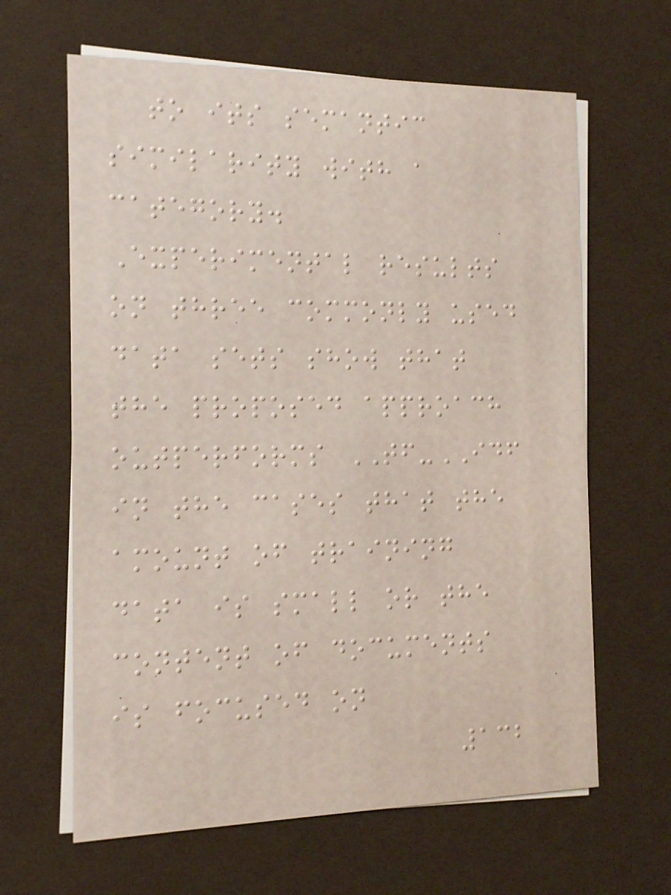to its semantic
similarity with a
category.
Experimental results
on three commonly used
data sets show that
the proposed approach
outperforms TF-IDF
in the cases that the
amount of training
data is small or the
content of documents
is focused on
132
